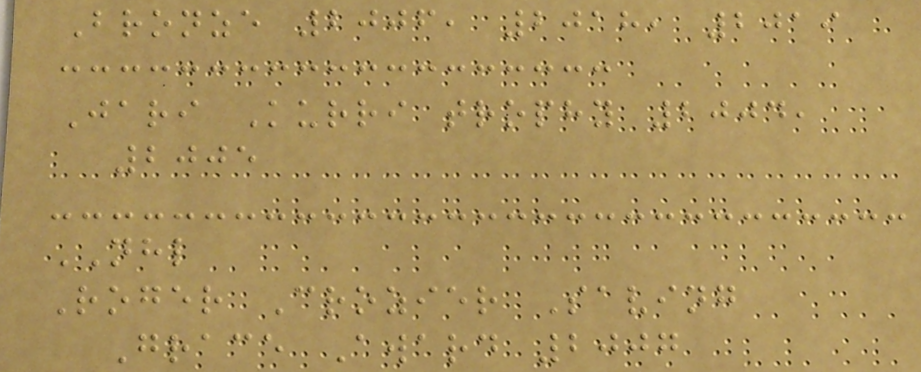Bronze 2006, 2018, 2019
Jari Kurri trophy 2004,
2005
NHL
Roger Crozier Saving
Grace Award 2007
